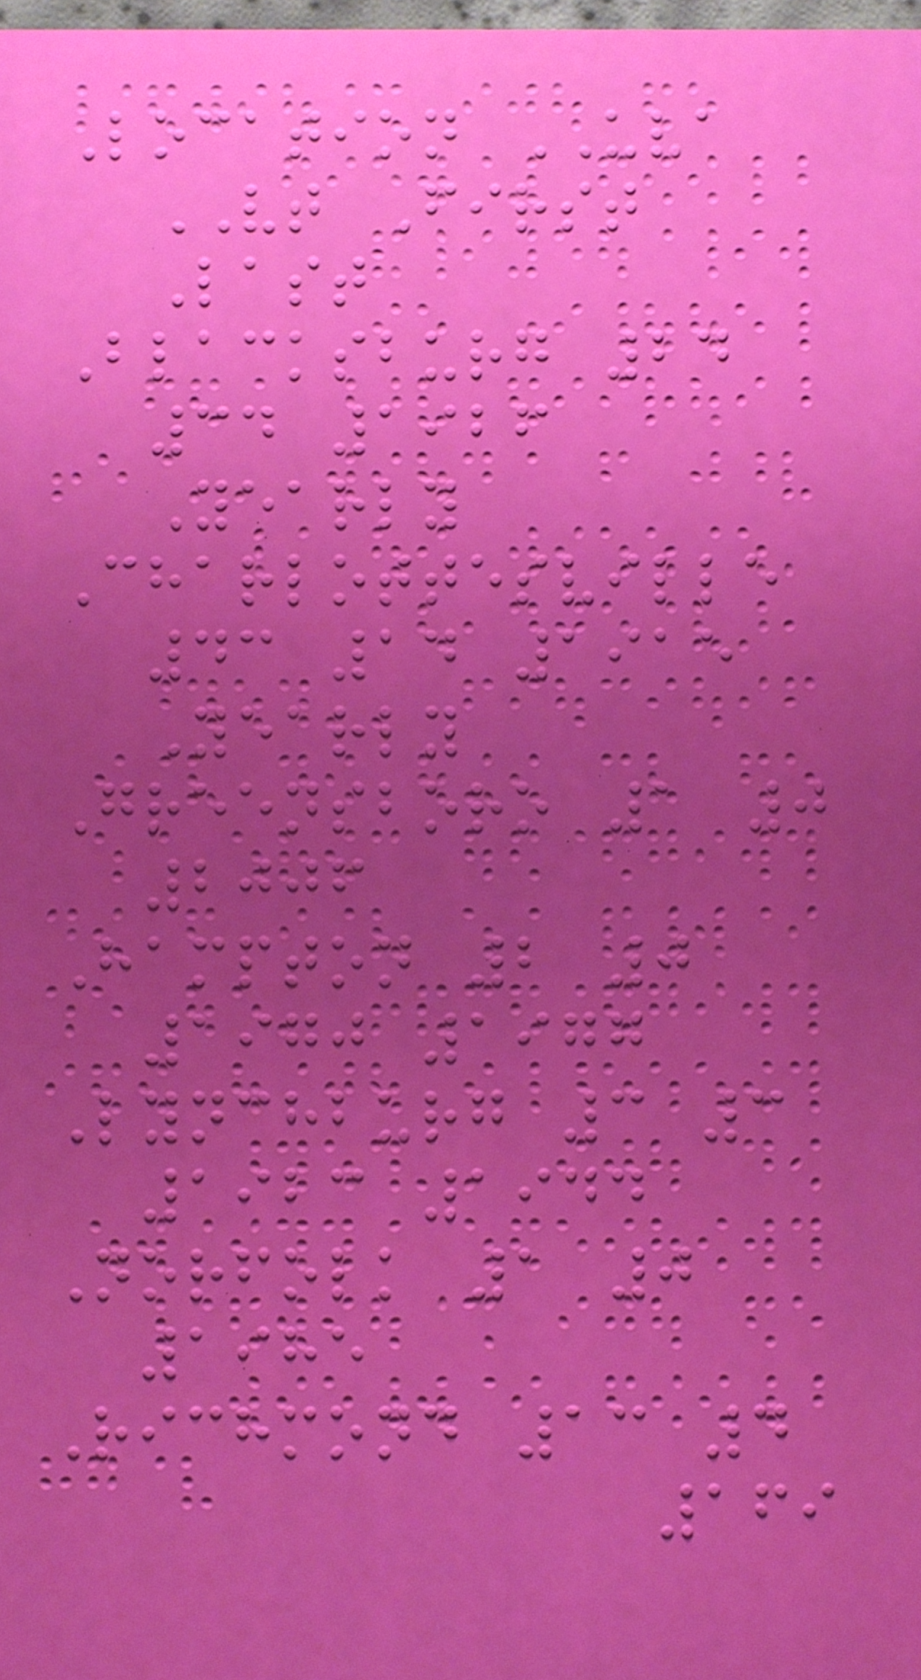Location UVA
VT First
Last
Blacksburg 24
34 1926
Yearly
Charlottesville
43 14 1915
Yearly
Greensboro 1 0
2006
Hampton 2 0
1970 1977
Lynchburg 3 3
1923 1944
Norfolk 1 0
1985
Richmond 13 4
169
